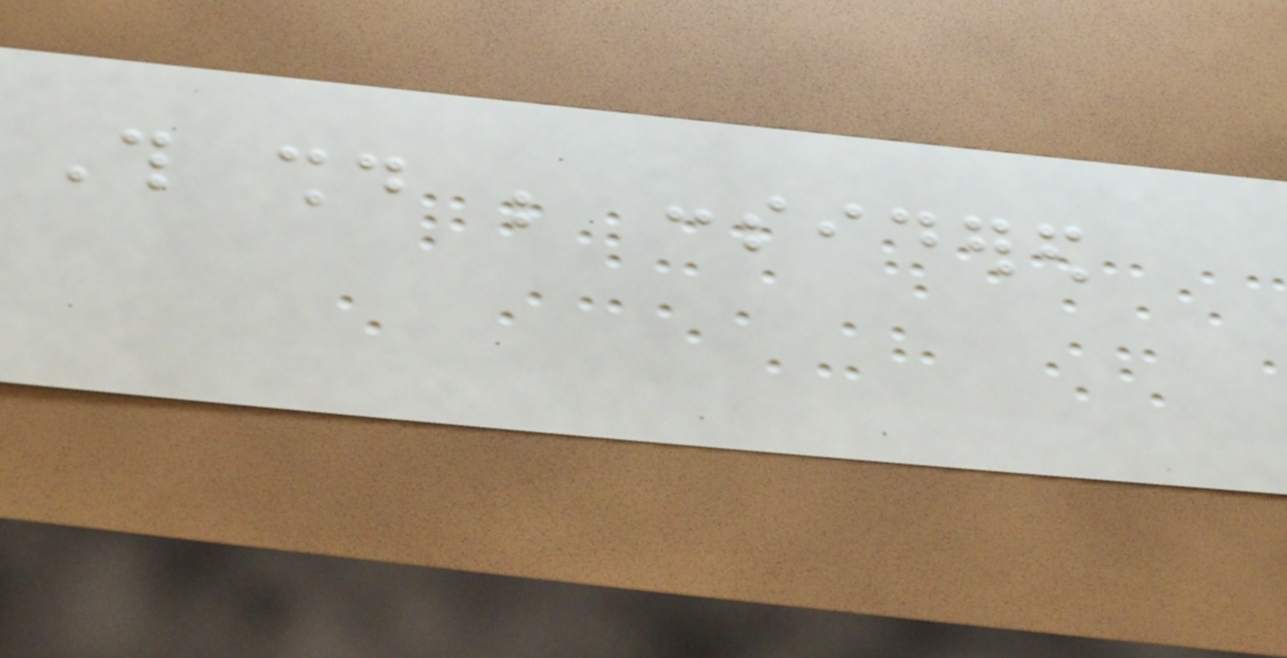This should be considered
